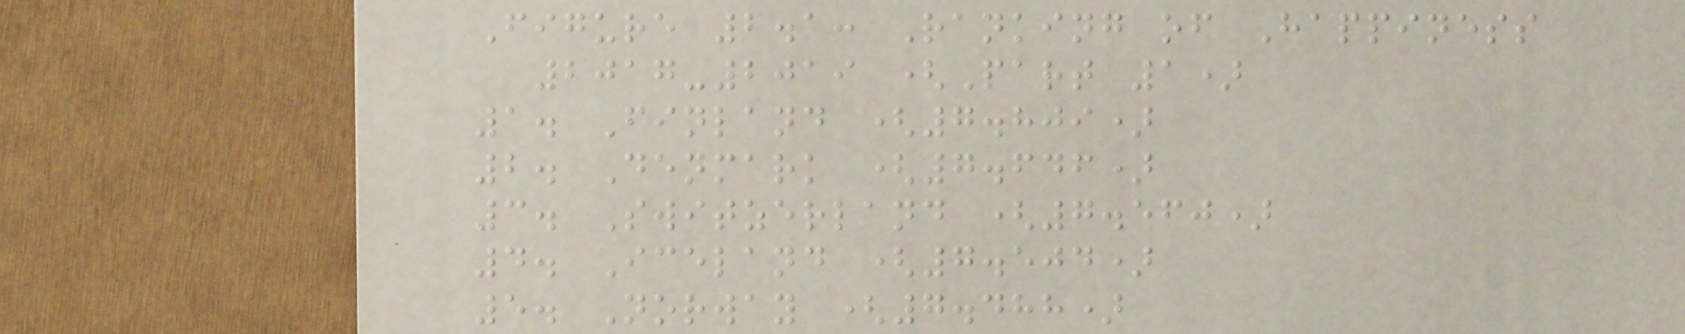Figure 2.1: Ranking of Happiness
2017-2019 (Part 1)
1. Finland (7.809)
2. Denmark (7.646)
3. Switzerland (7.560)
4. Iceland (7.504)
5. Norway (7.488)
